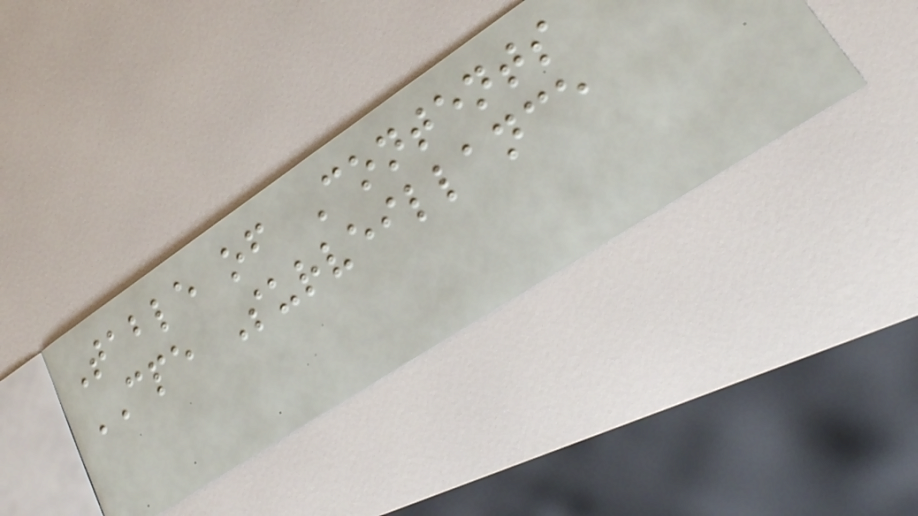Table of Contents
CPE Surveillance
